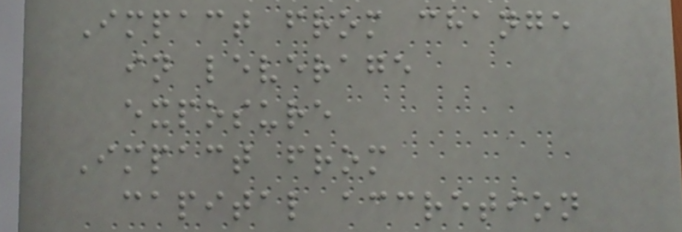Impact from change
in leverage
exposure
Impact from
capital accretion
